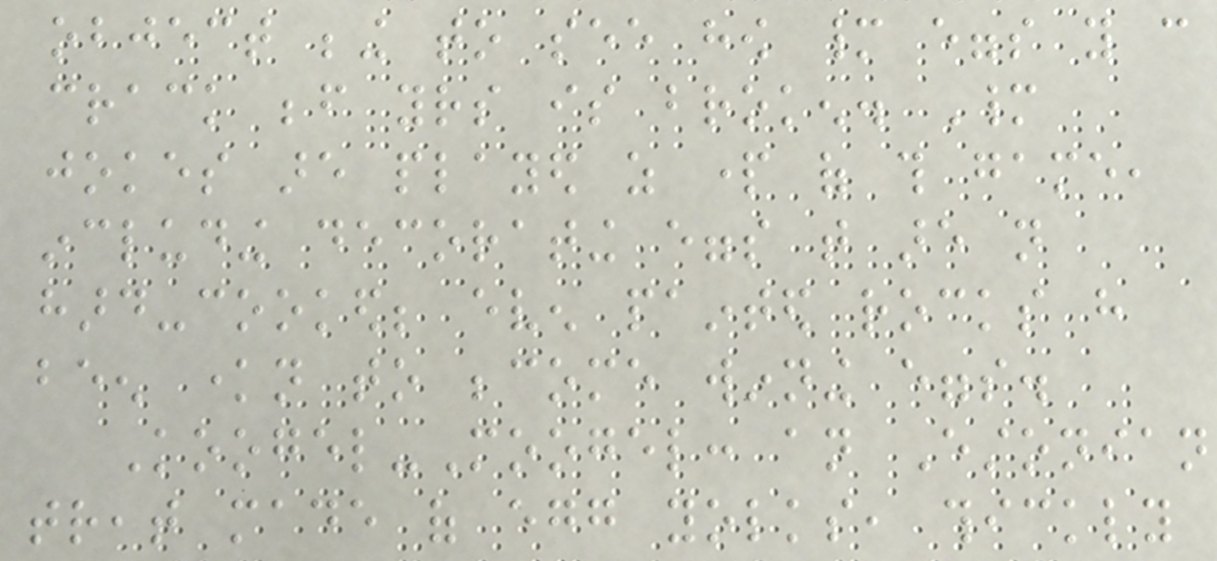object being to see how many eggs you can
crack before yours is broken. Many
jokes are played as part of this game,
including decorating eggs that are not
hard-cooked; even painted rocks have
been known to become winning eggs.
Koogel-Moogel: an Estonian
treat made of egg yolks, thickly
